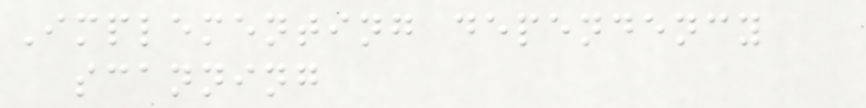Implementing dependency
scanning
